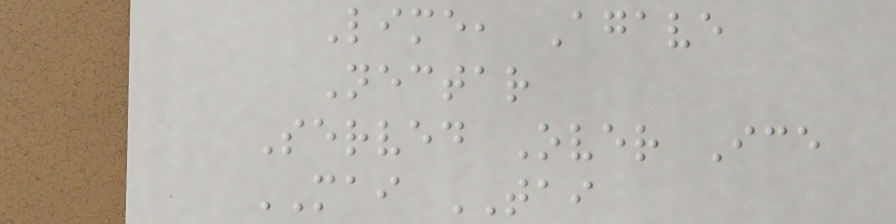Lime, Agave
Nectar
Served Over Ice
MAI TAI
